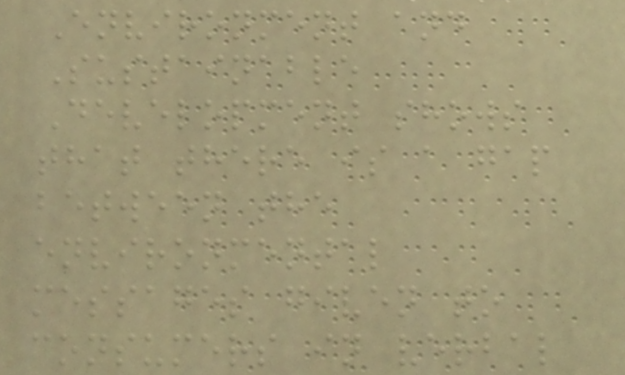Environment and
Sustainable
Development shows
that there is a gap
between the
environmental
messages given to
consumers in verbal
